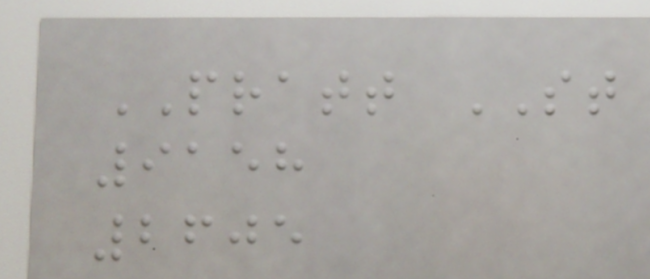PRATT ST
9158
2605
